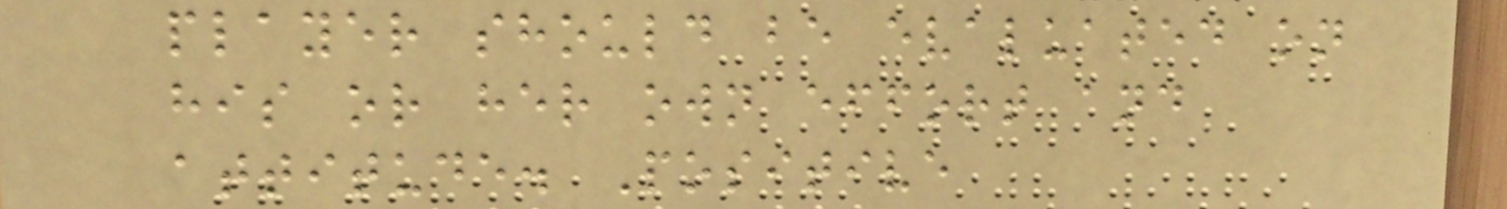player should be evaluated on
his or her own effort and
attitude. Positive
